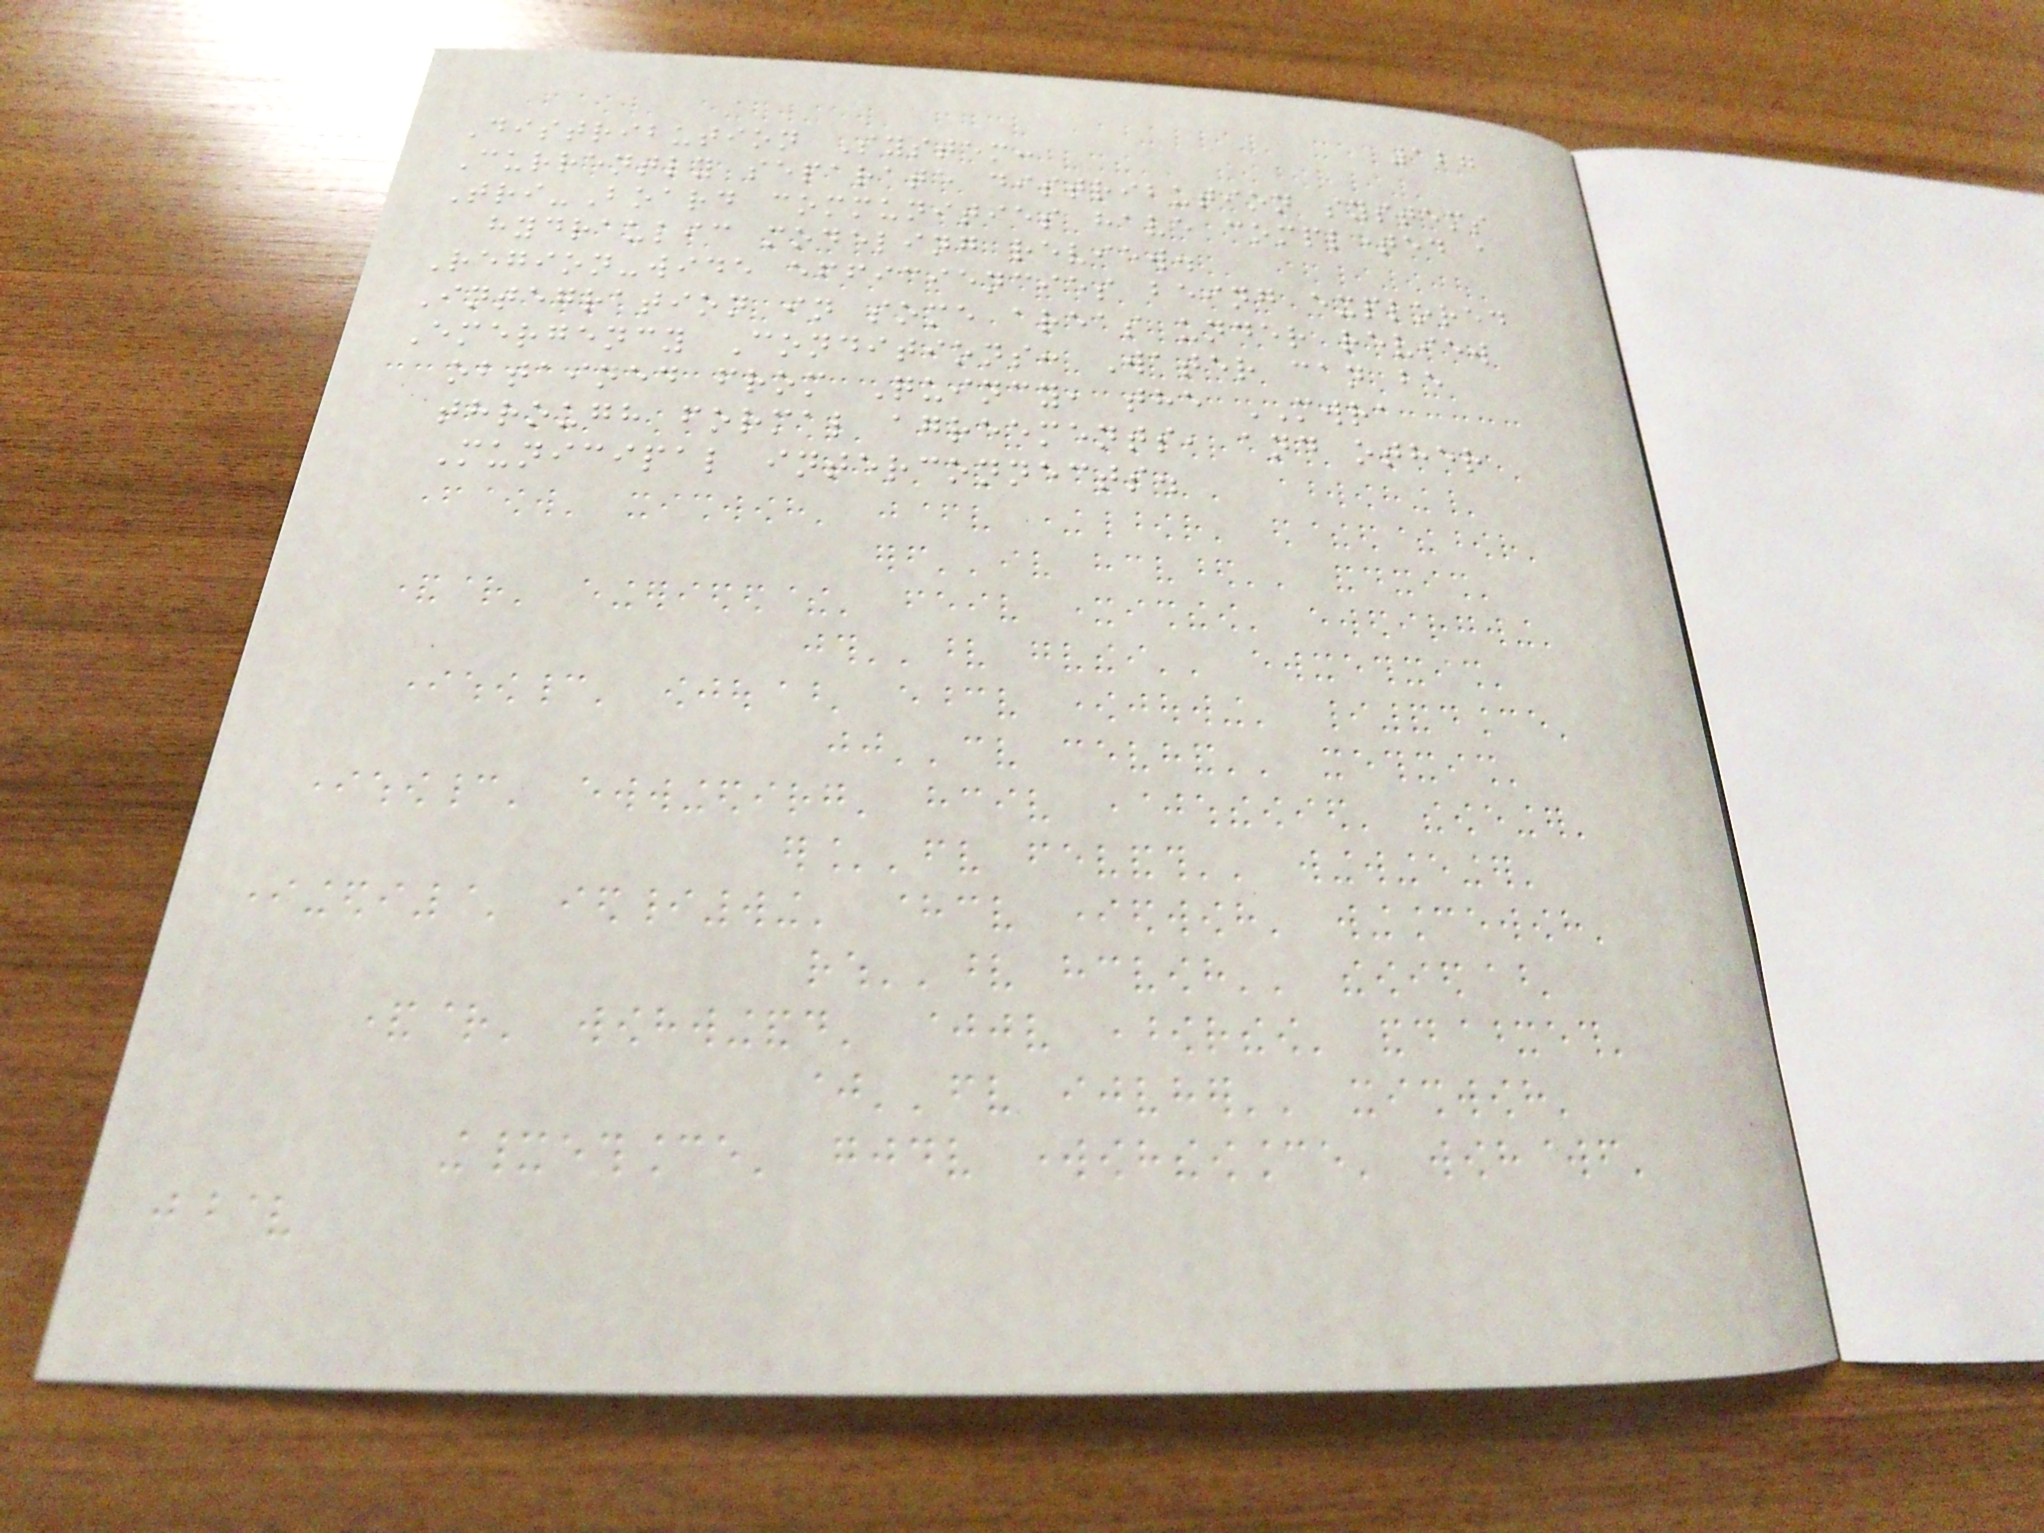127
Distribution System:
Currently separate distribution systems
Tri-Board communities have completed a
hydraulic modeling review.
Region-wide efficiencies being explored
Integration in some areas under review
Emergency Conditions: Water can be
obtained from Quincy, the MWRA
through formal agreements, and other
Municipal interconnects.
